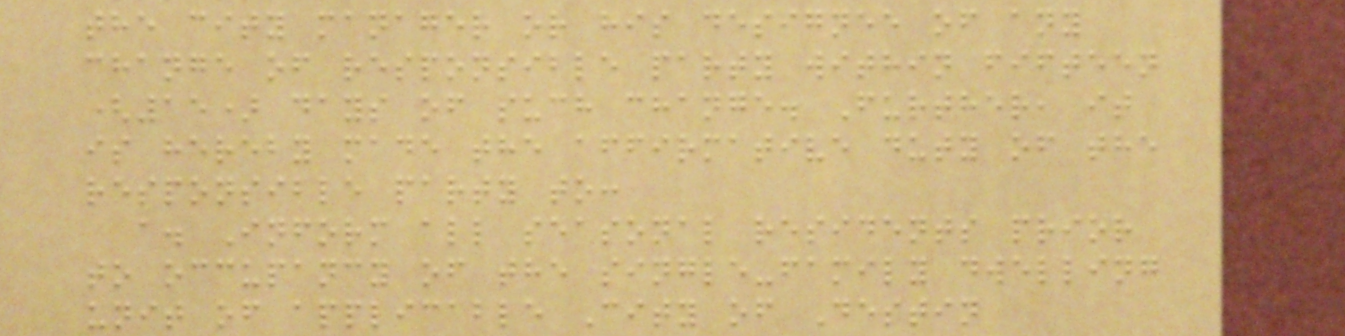the city manager or his designee of any
change of responsible party within fifteen
(15) days of such change. Further, it
is hereby made the affirmative duty of the
responsible party to:
a. Inform all seasonal residents prior
to occupancy of the single-family dwelling
unit of applicable City of Destin
